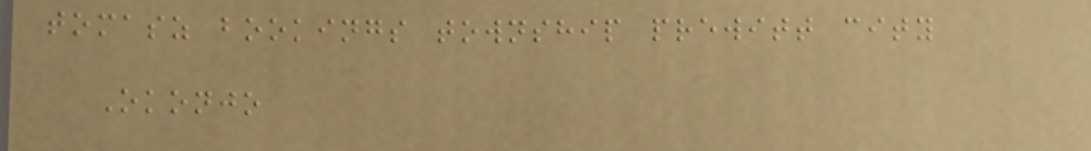tomasz bookings township prewitt city
Okonjo
